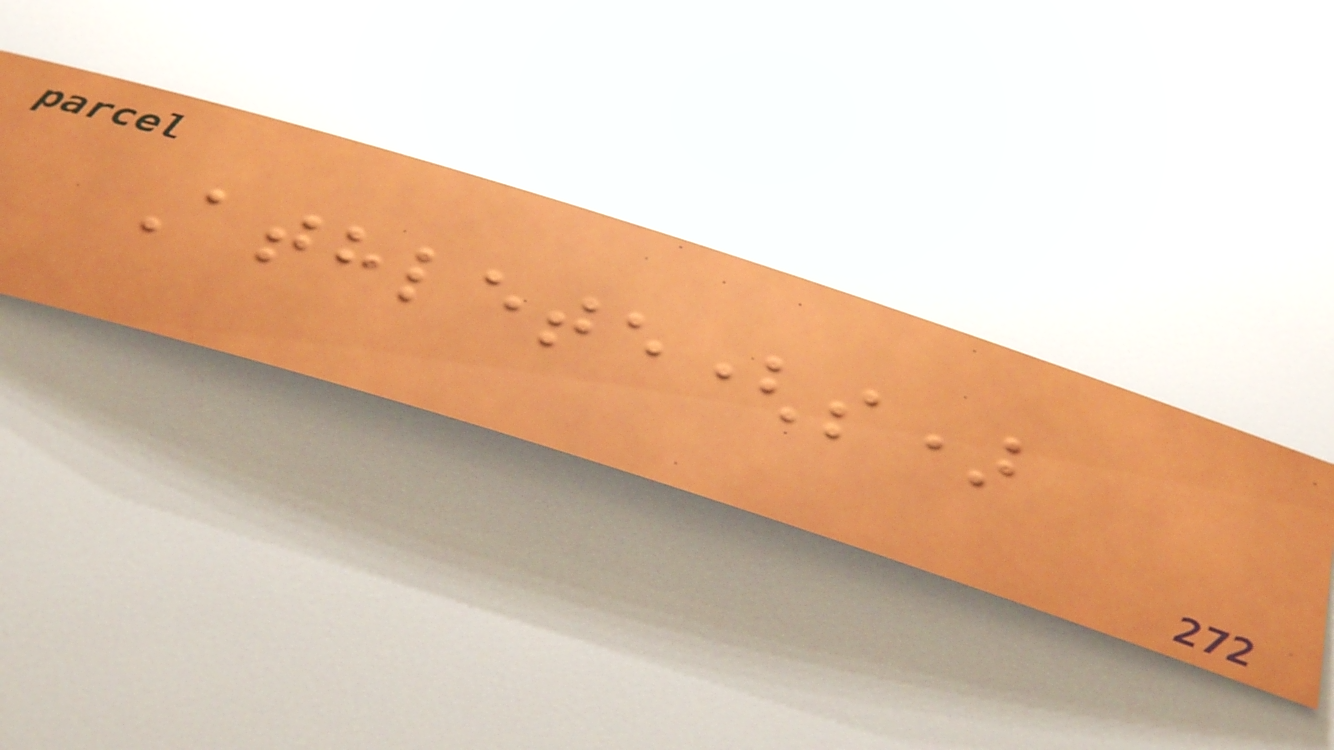Athlete(s)
